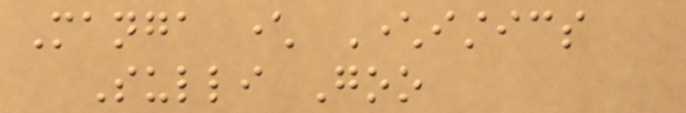Manga character Characteristics
Sulli Goo
